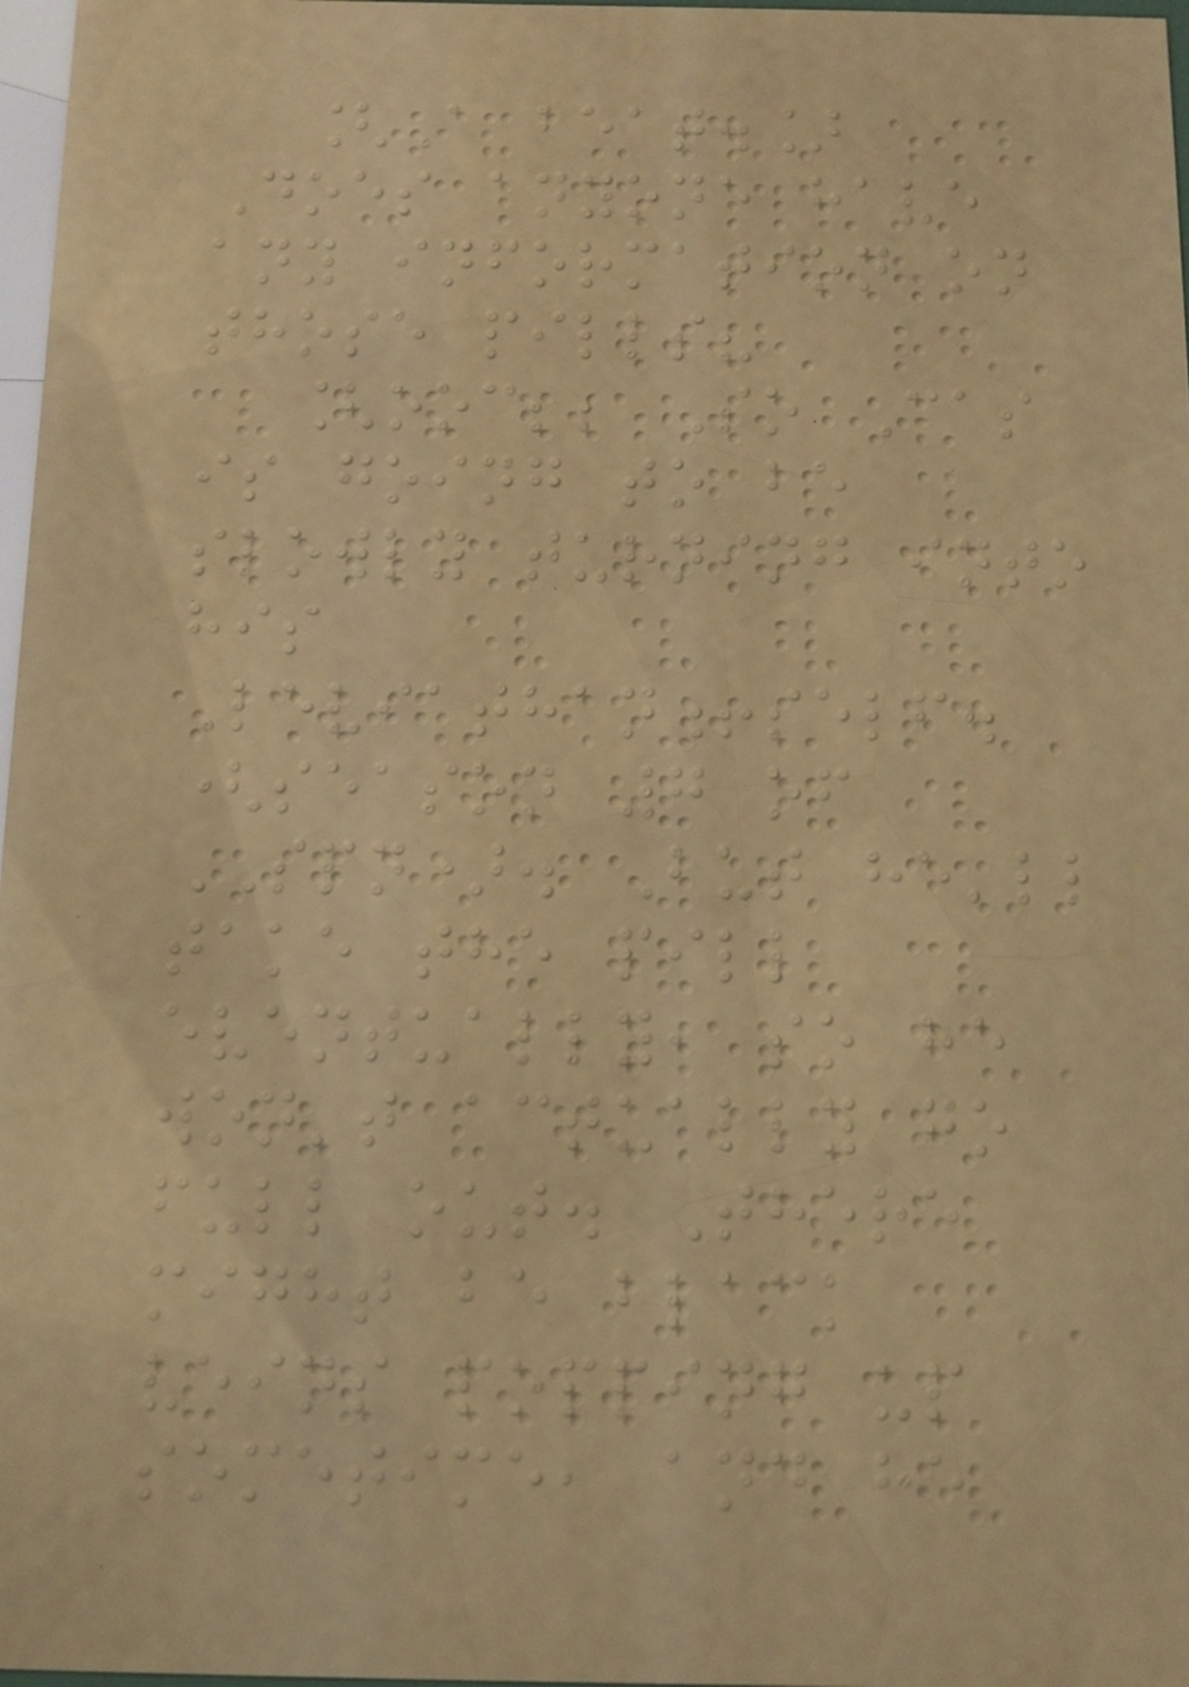[A beat.]
Does anyone have
any information on
those pills?
[ooc;; So Cas
is going to be
slowly turning into
his
Leviathan!self.
(season 7 of
SPN). But he'll
take the pill
eventually, so he
won't actually go
full out. There
might be black
veins popping up
sometime, and he
